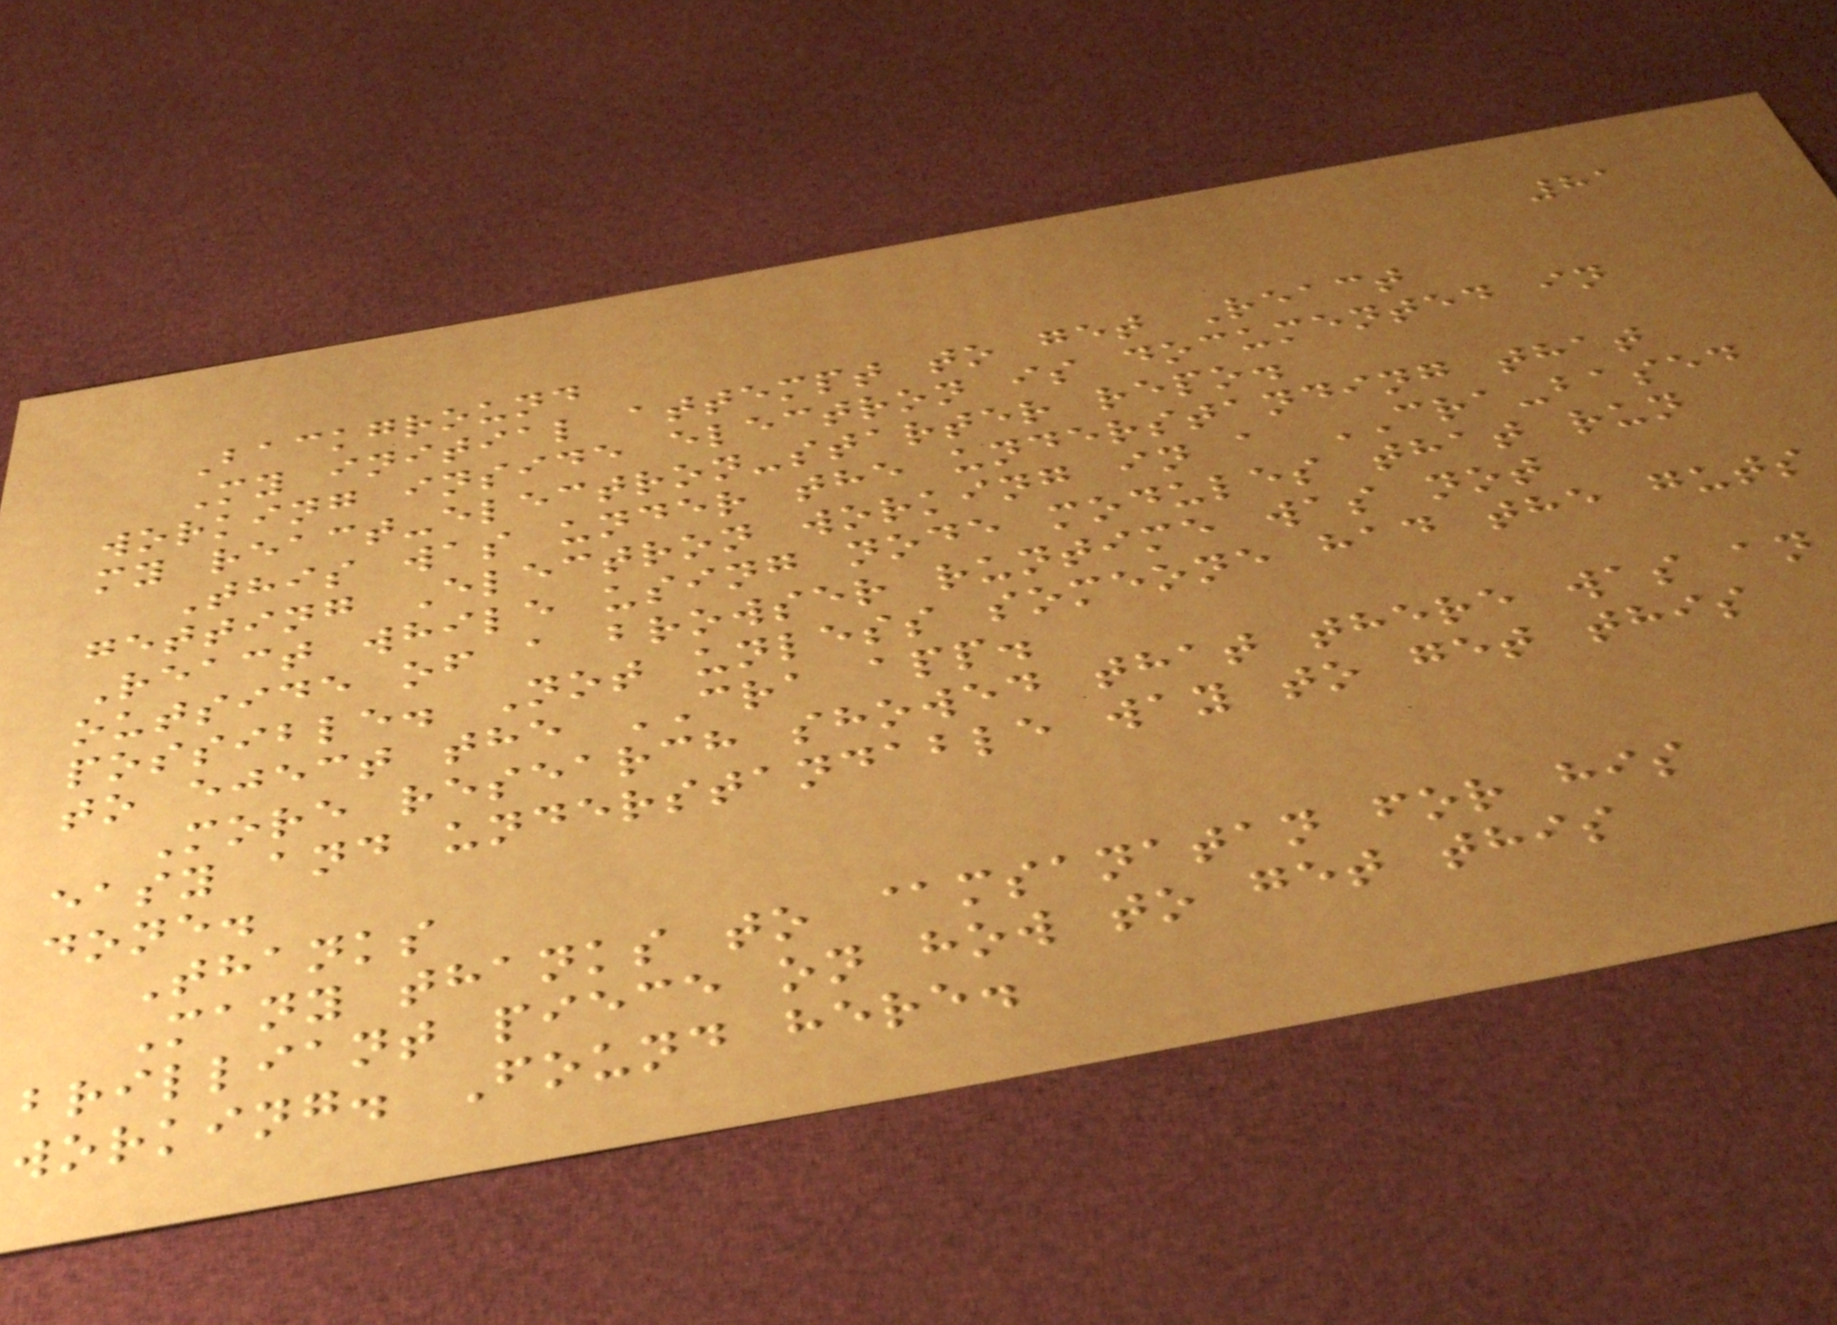81
Background
My initial attempt to get React
working inside electron is documented in
my react-electron-starter repo.
This was under the understanding that
getting Electron working in a CRA-based
React while using node modules that run
outside of a browser runtime was not
possible. Not unless someone had the guts
to eject the CRA app.
More research showed that there was an
easy and understandable way to get this
done.
Thanks
Many thanks to @msanatan for his
brilliant piece on how to get this
working. Found here.
